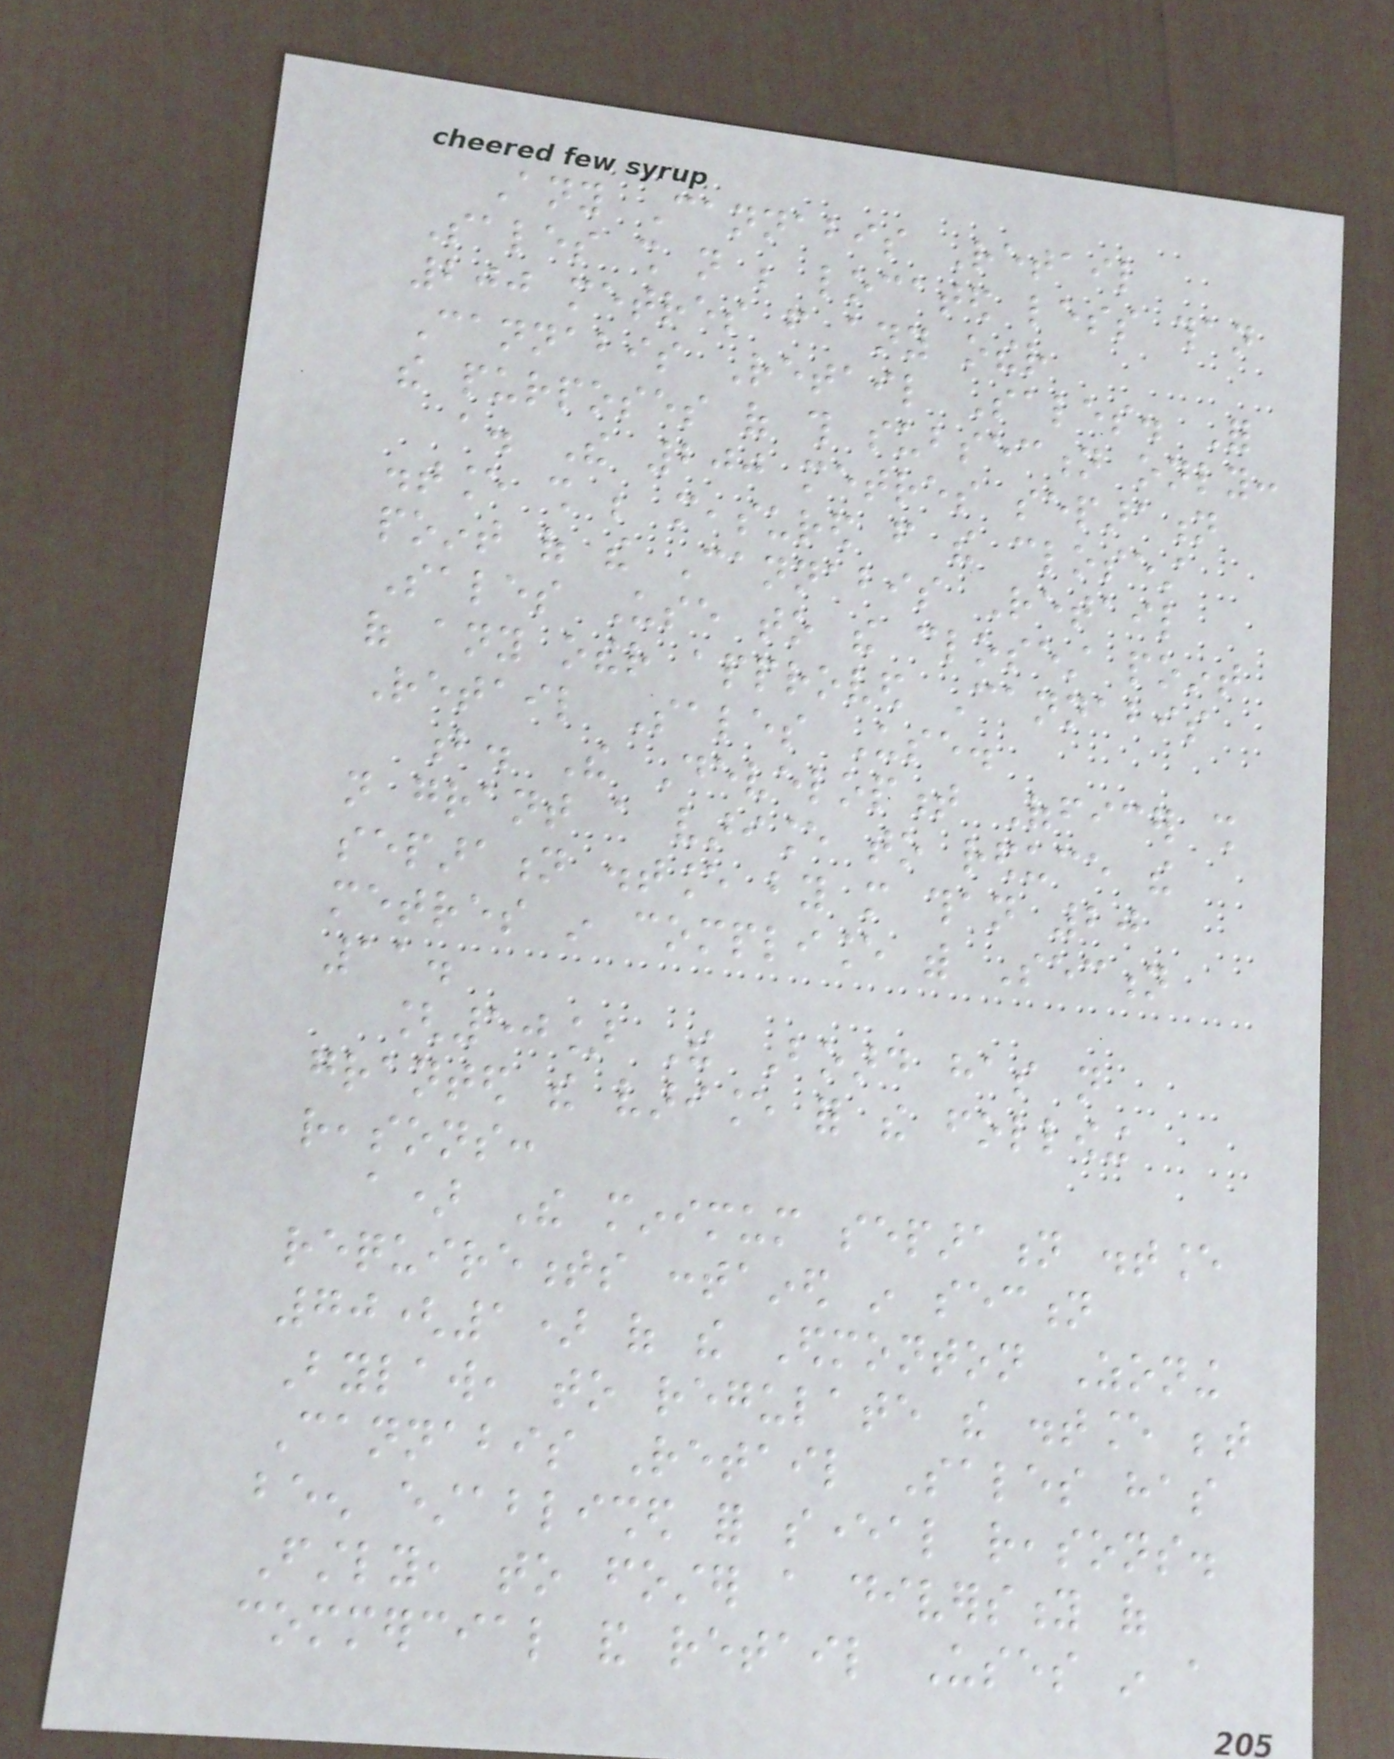Any Cannabis Retail
Sales shall not be located less than
200 metres from any other
Cannabis Retail Sales. For
the purposes of this subsection only:
a. The 200 metres separation
distance shall be measured from the closest
point of the Cannabis Retail
Sales Use to the closest point
of any other approved Cannabis
Retail Sales Use.
b. The Development Officer shall
not grant a variance to reduce the
separation distance by more than 20
metres in compliance with Section
11.
[50] The Board has not
granted the variance for the following
reasons:
a) The minimum separation distance
requirements contained in section
70(1) of the Edmonton Zoning
Bylaw, to regulate the distance between
Cannabis Retail Sales has
been established for several reasons.
Firstly, to foster a diversity of
commercial and retail Uses in a
